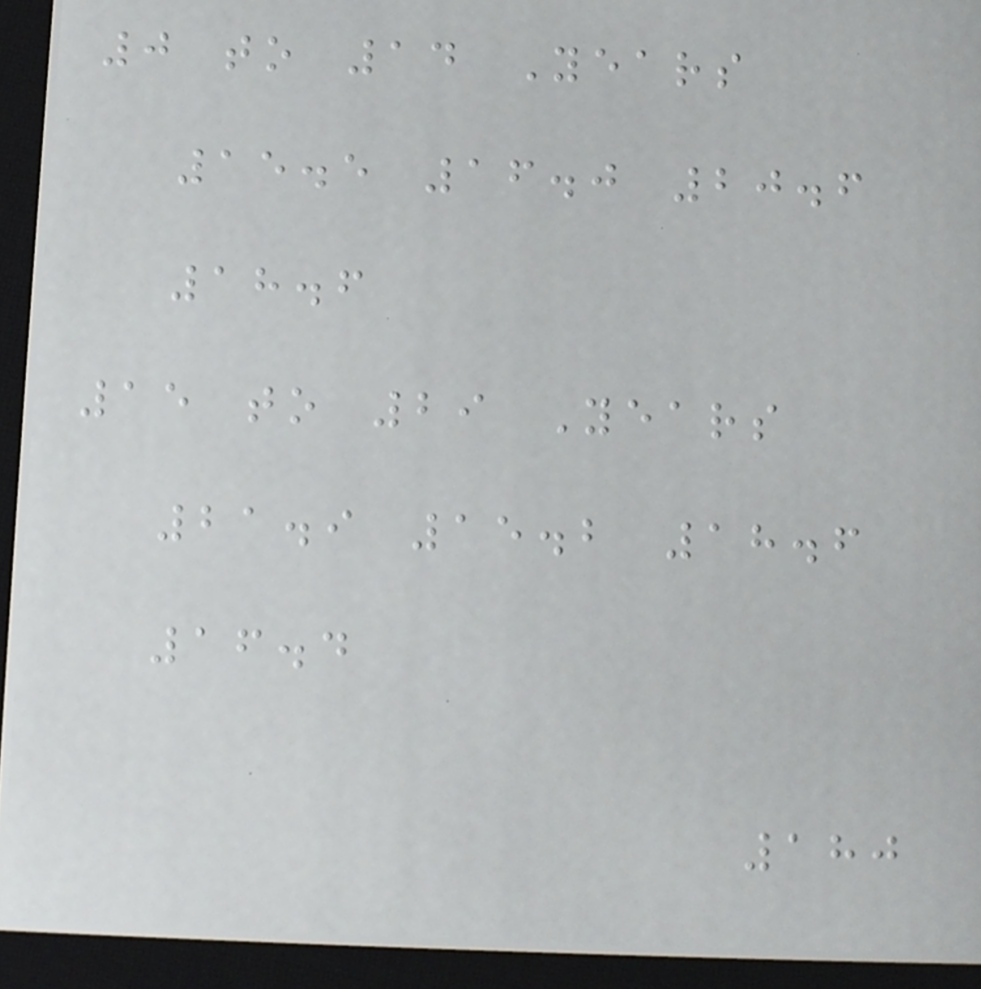0 to 14 Years
15.5 16.0 20.6
18.6
15 to 29 Years
21.9 15.2 18.6
16.4
180
